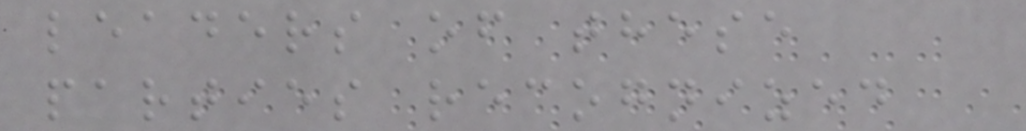leaders of these
parties recognized
